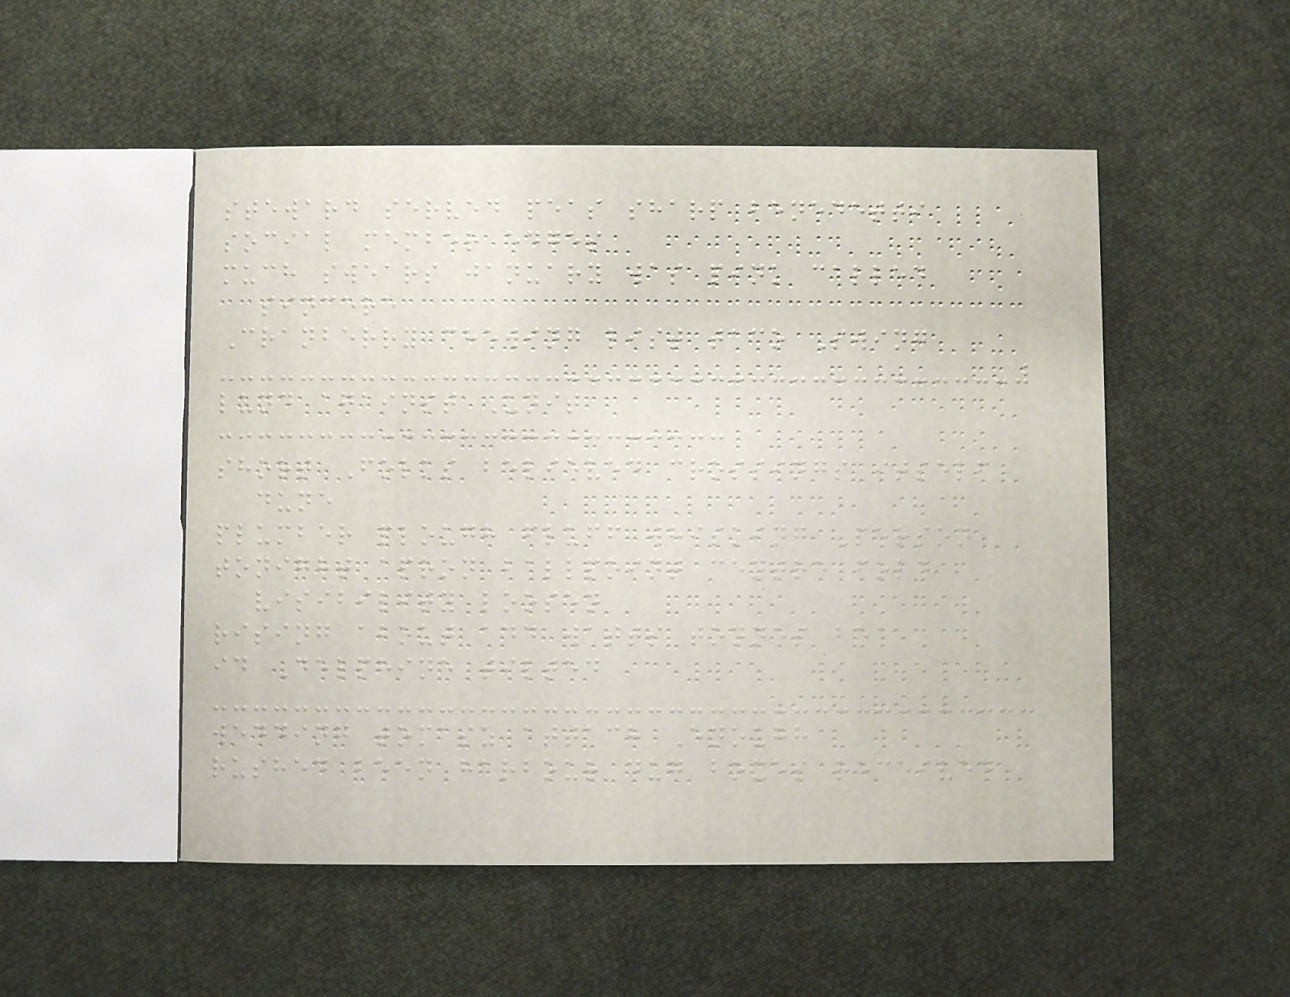steward served peas sharp benedetti
social member edges
much swears january was pink called
sincere
Cranberry chewing list taco Swing
lund against Unit
short Folks believed crossings itself
dune
plumber plough fluff whisking Person
tonight apron ballpoint centre fold
visibility loosen
rising about add watts tonnes bea
id Delphine tilted
wedding tomasz attach Enough
rushed been harbour dug boxes received
